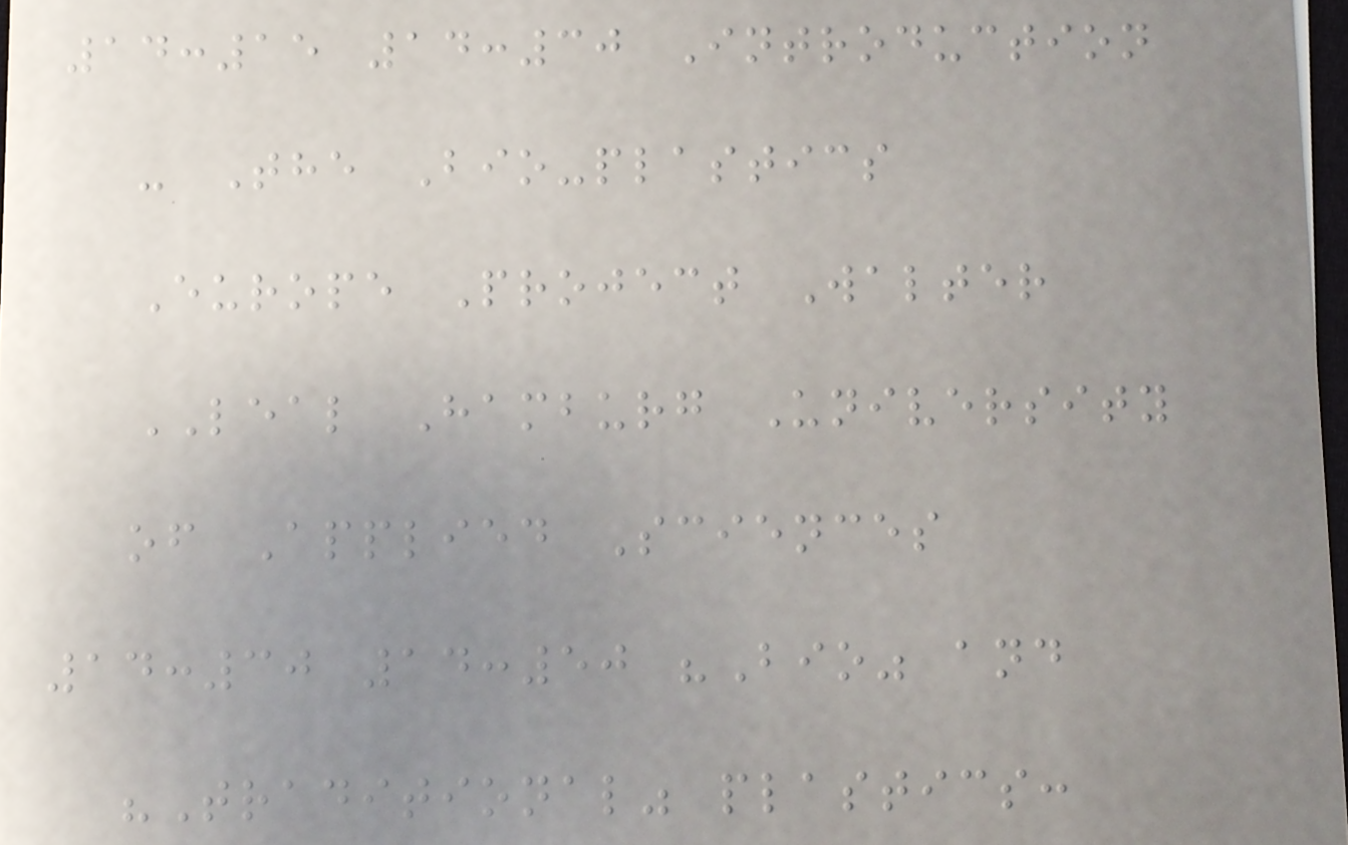14:15 14:30 Introduction
- The Bio-plastics
Europe Project Walter
LEAL Hamburg University
of Applied Sciences
14:30 14:50 "Bio" and
"Traditional" plastics:
